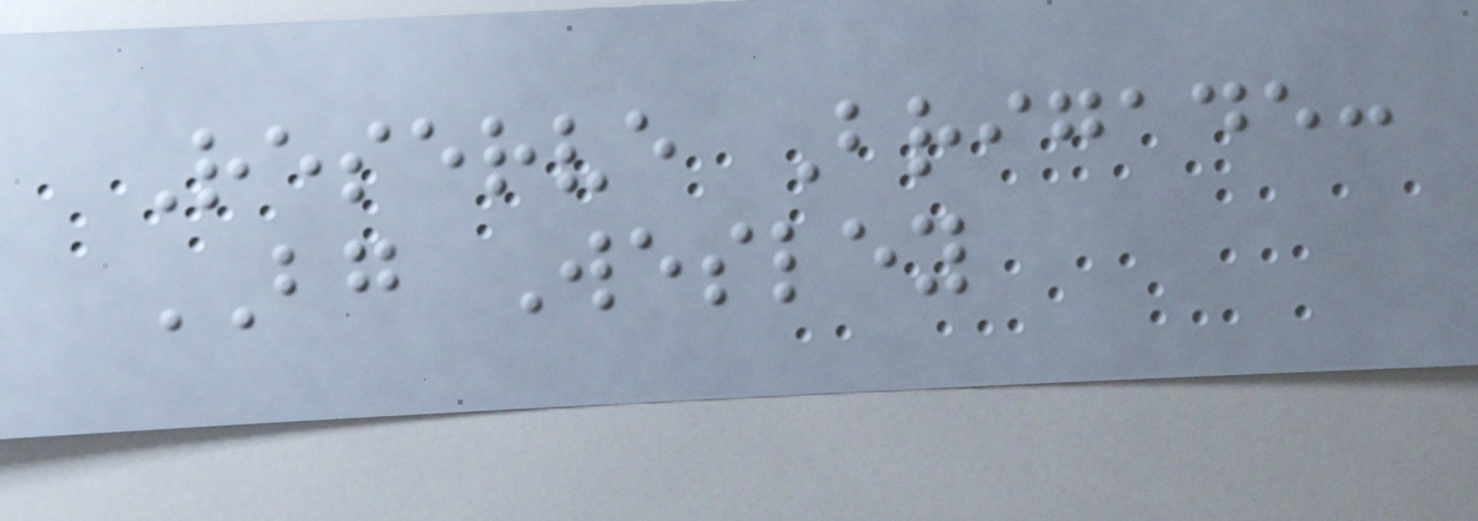Reserve Brigade:
BG Wesley
